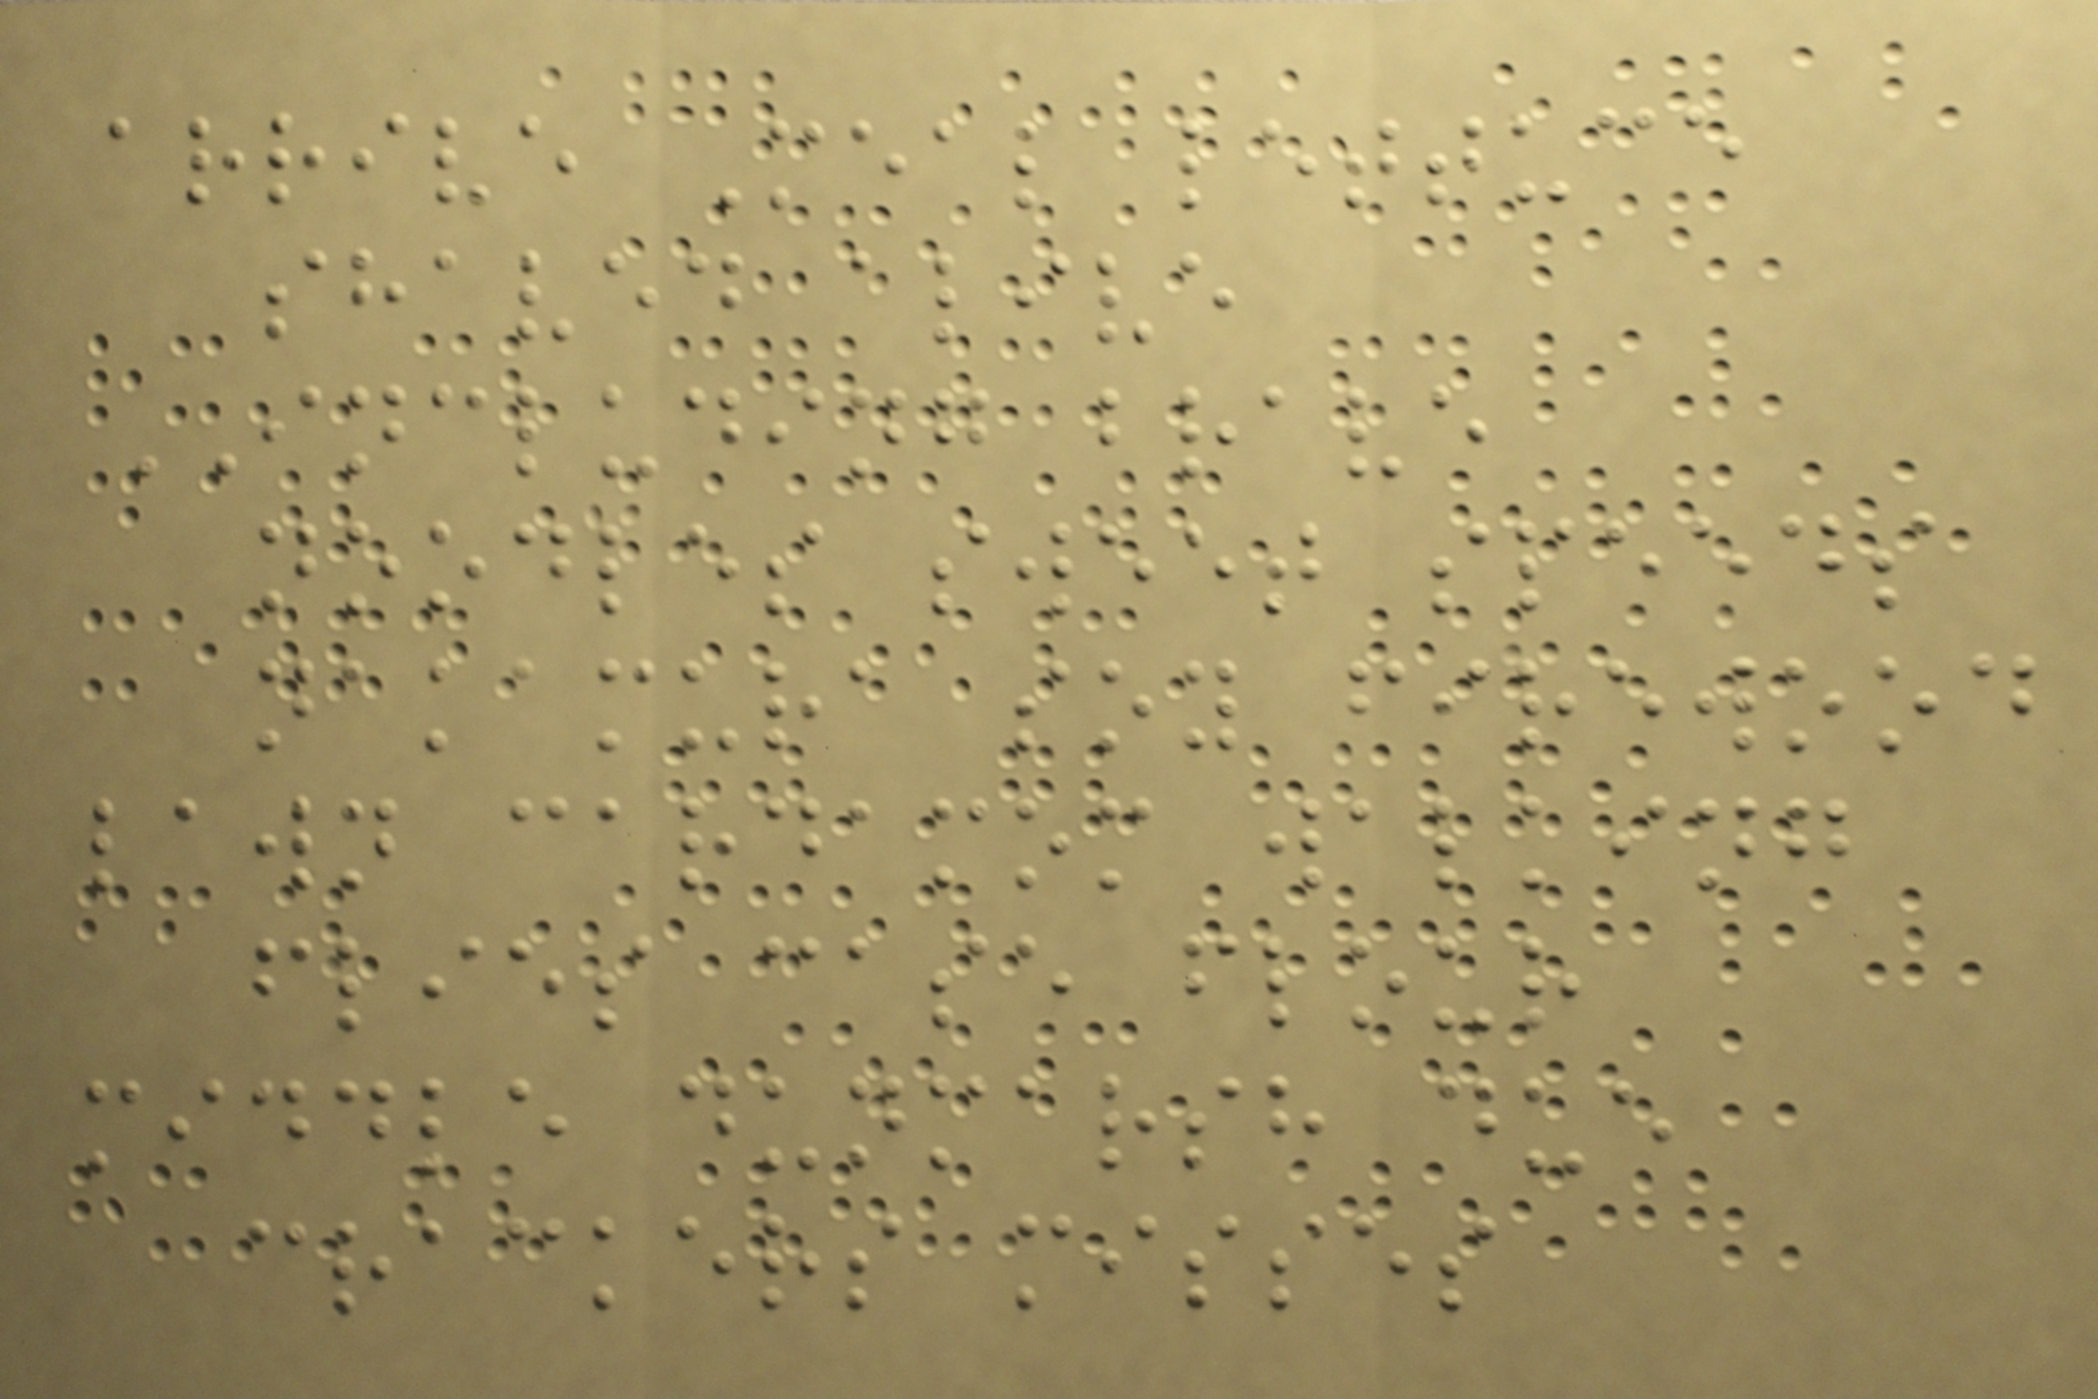arrive Meal lettuce
shaved alive
INCLUDING brave
noodles sweet speeds
nakamura soy firewood
lawn cardamom walking
flies case flour
middle dunmarsh due
crackers misses
